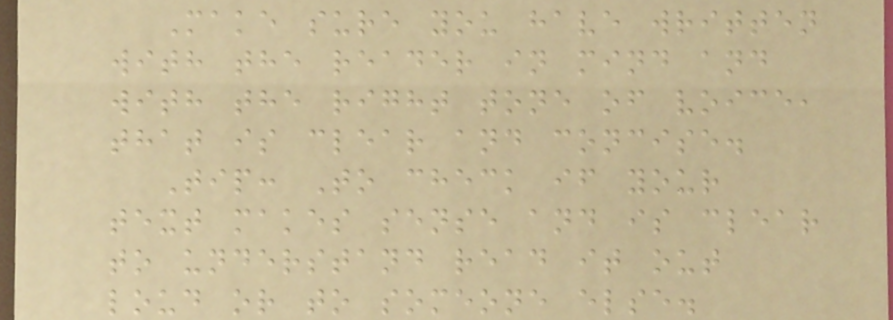Make sure you have written
with the reader in mind and
with the right tone of voice,
that is clear and concise.
Tip: To check if your
text makes sense and is clear
to understand read it out
loud or to someone else.
